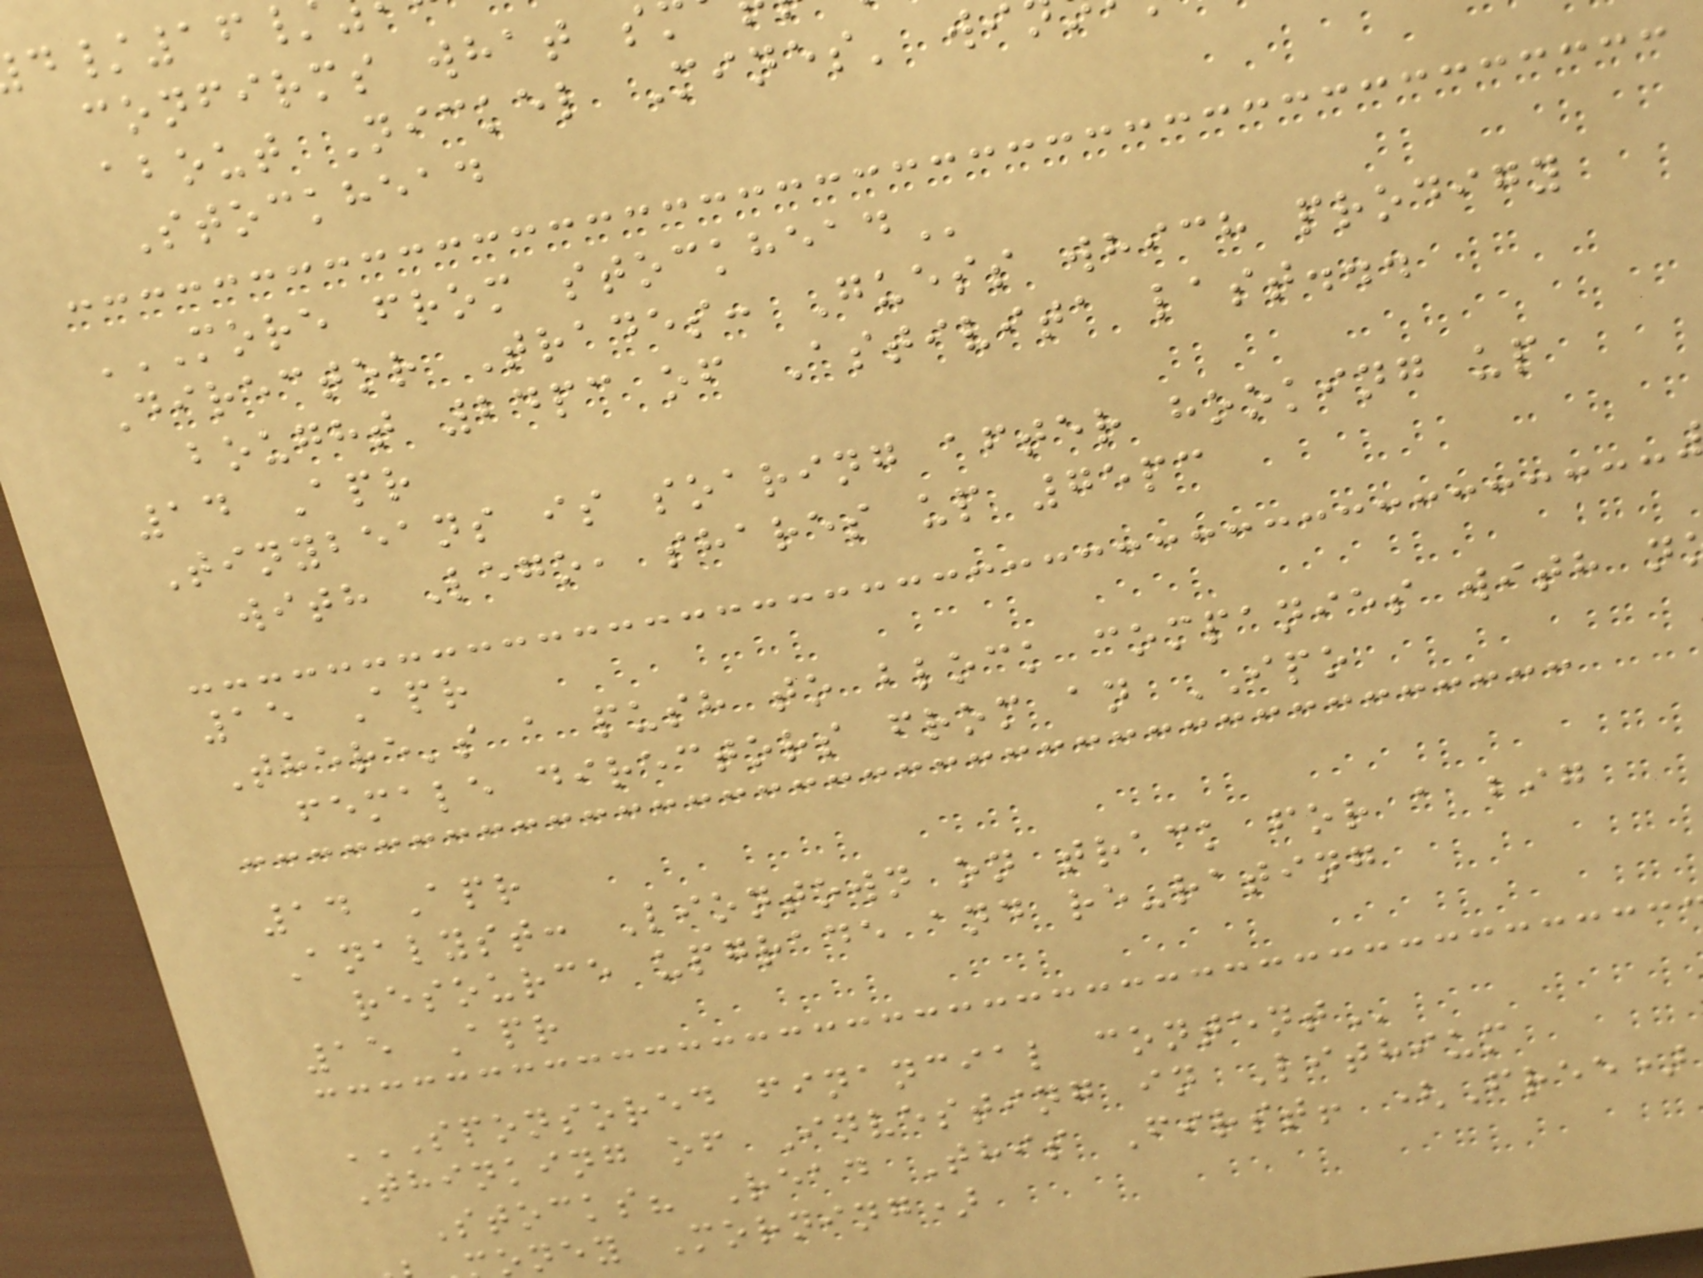confirms what s
about Nickel Mines' wi
Stockhead
MORE FROM STOCKHEAD
Director Trades: Guess which prodigy
bought 24pc of Astivita last...
14 Apr
Tinybeans is soaring after hooking up
with Lego, shares up 75pc
15 Apr
There's a push to block companies with n
female directors from an IPO
14 Apr
Analyst: Liontown on track for a big
resource upgrade and re-rating
15 Apr
SPONSORED FINANCIAL CONTENT
Thinking of Investing in Lithium
Stocks? Read This First! (Free)
oney Morning)
